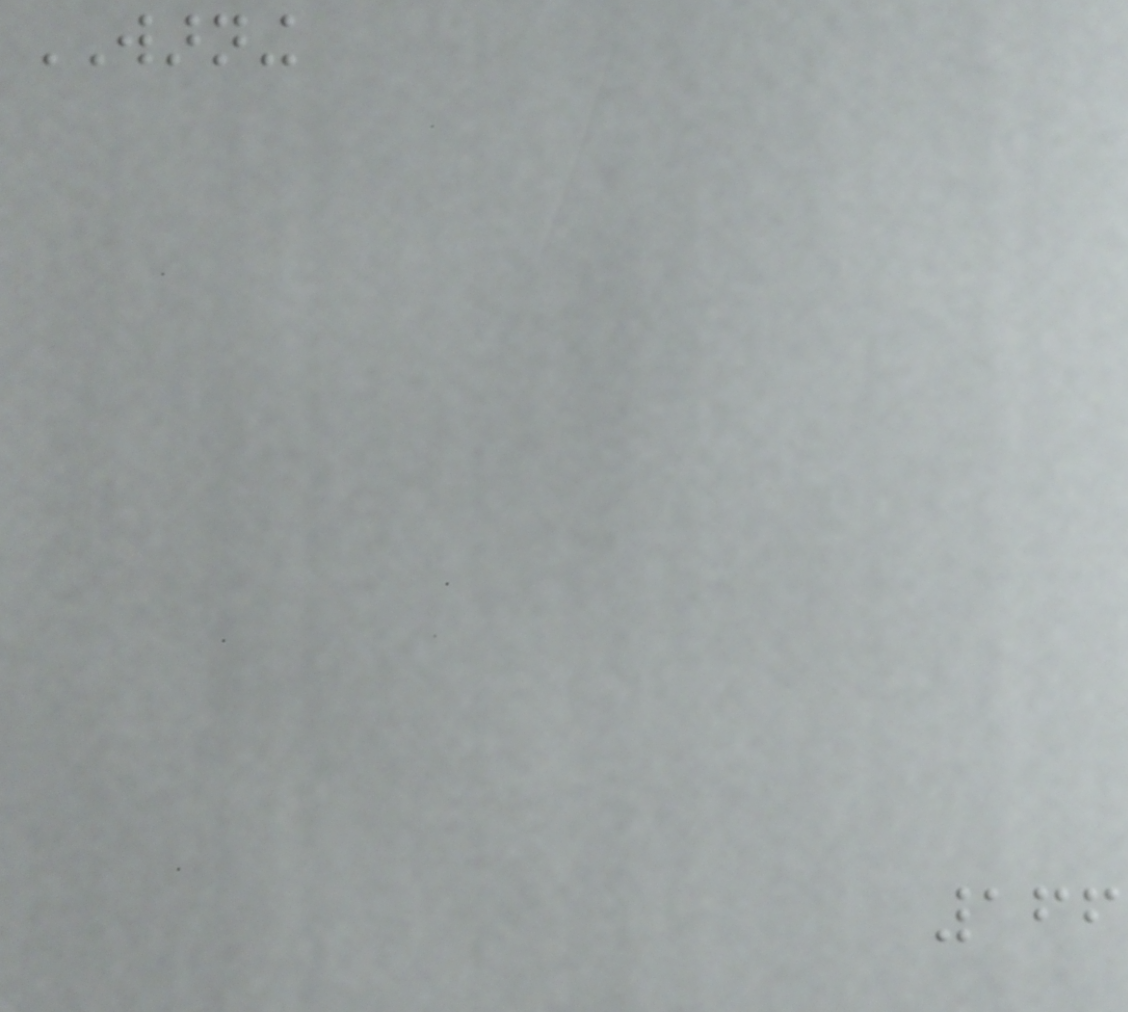WARNING
166
